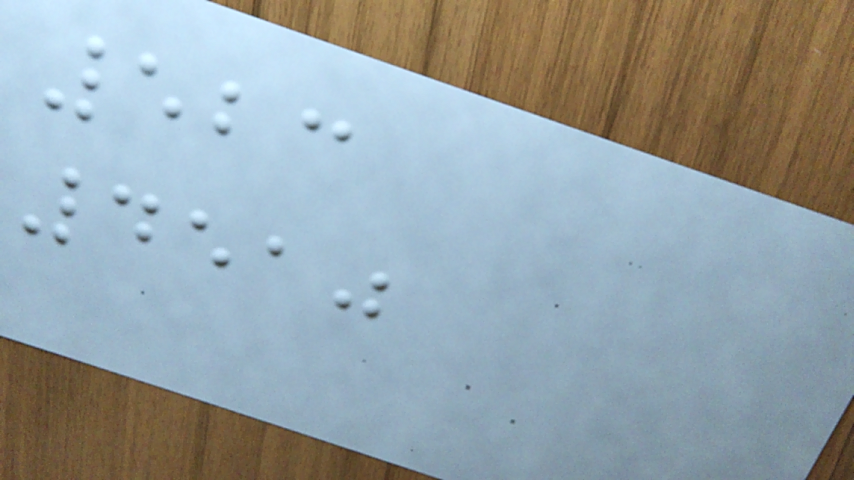523
4510
